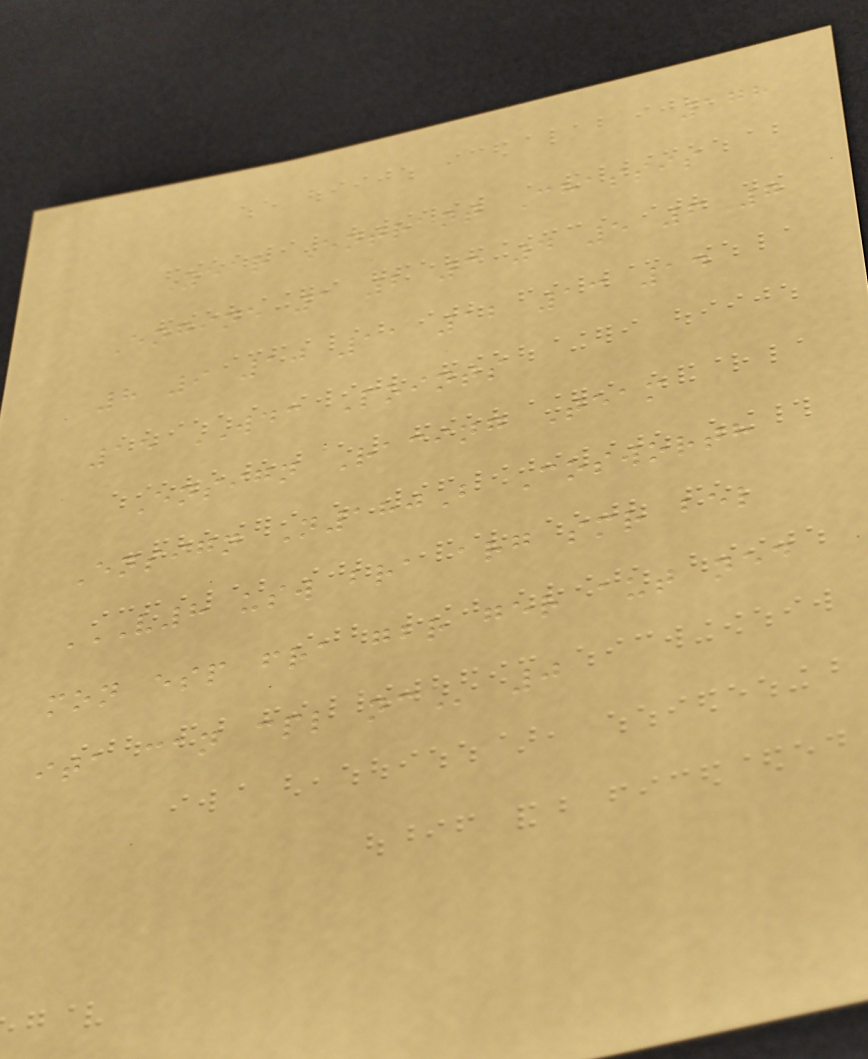178
Year Entrant Chassis
Engine 1 2 3 4 5 6 7
8 9 10 11 12 13 14
15 WDC Points
Ensign Racing Team
Ensign N180B Cosworth
V8 USW BRA ARG SMR BEL
MON ESP FRA GBR GER AUT NED
ITA CAN CPL NC 0
